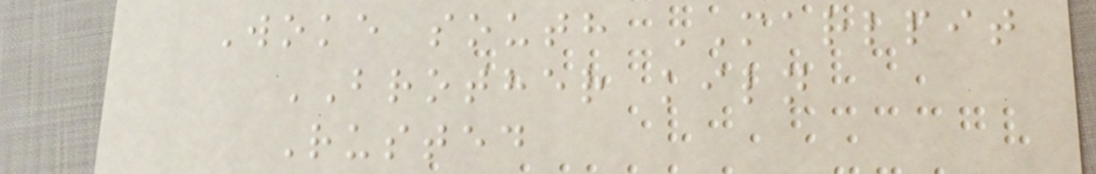Woke south MARLPIT
BROTHER kiln
Rusted
